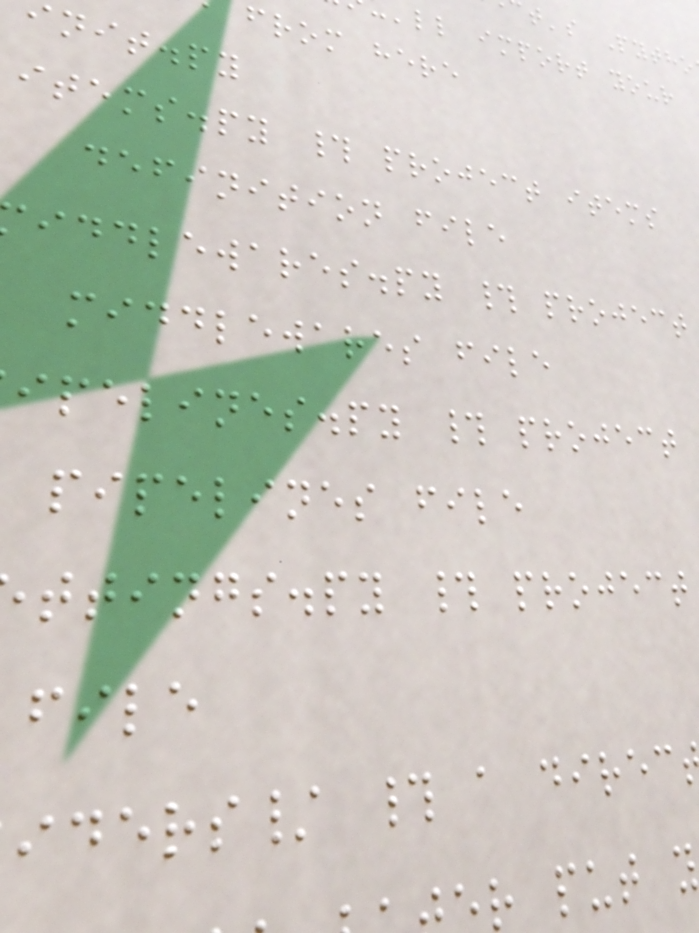t's Pytho
'll import your
from here
nit.py
items.py # project items
definition file
iddlewares.py # project
middlewares file
ipelines.py # project
pipelines file
ttings.py # project
file
iders/ # a direc
